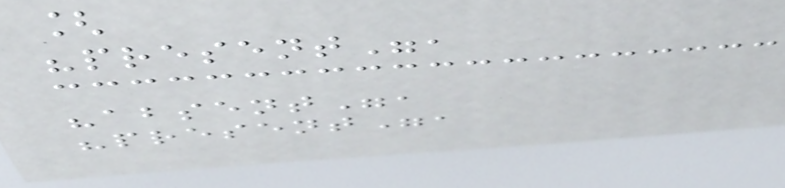[
"present",
"absent",
"present",
